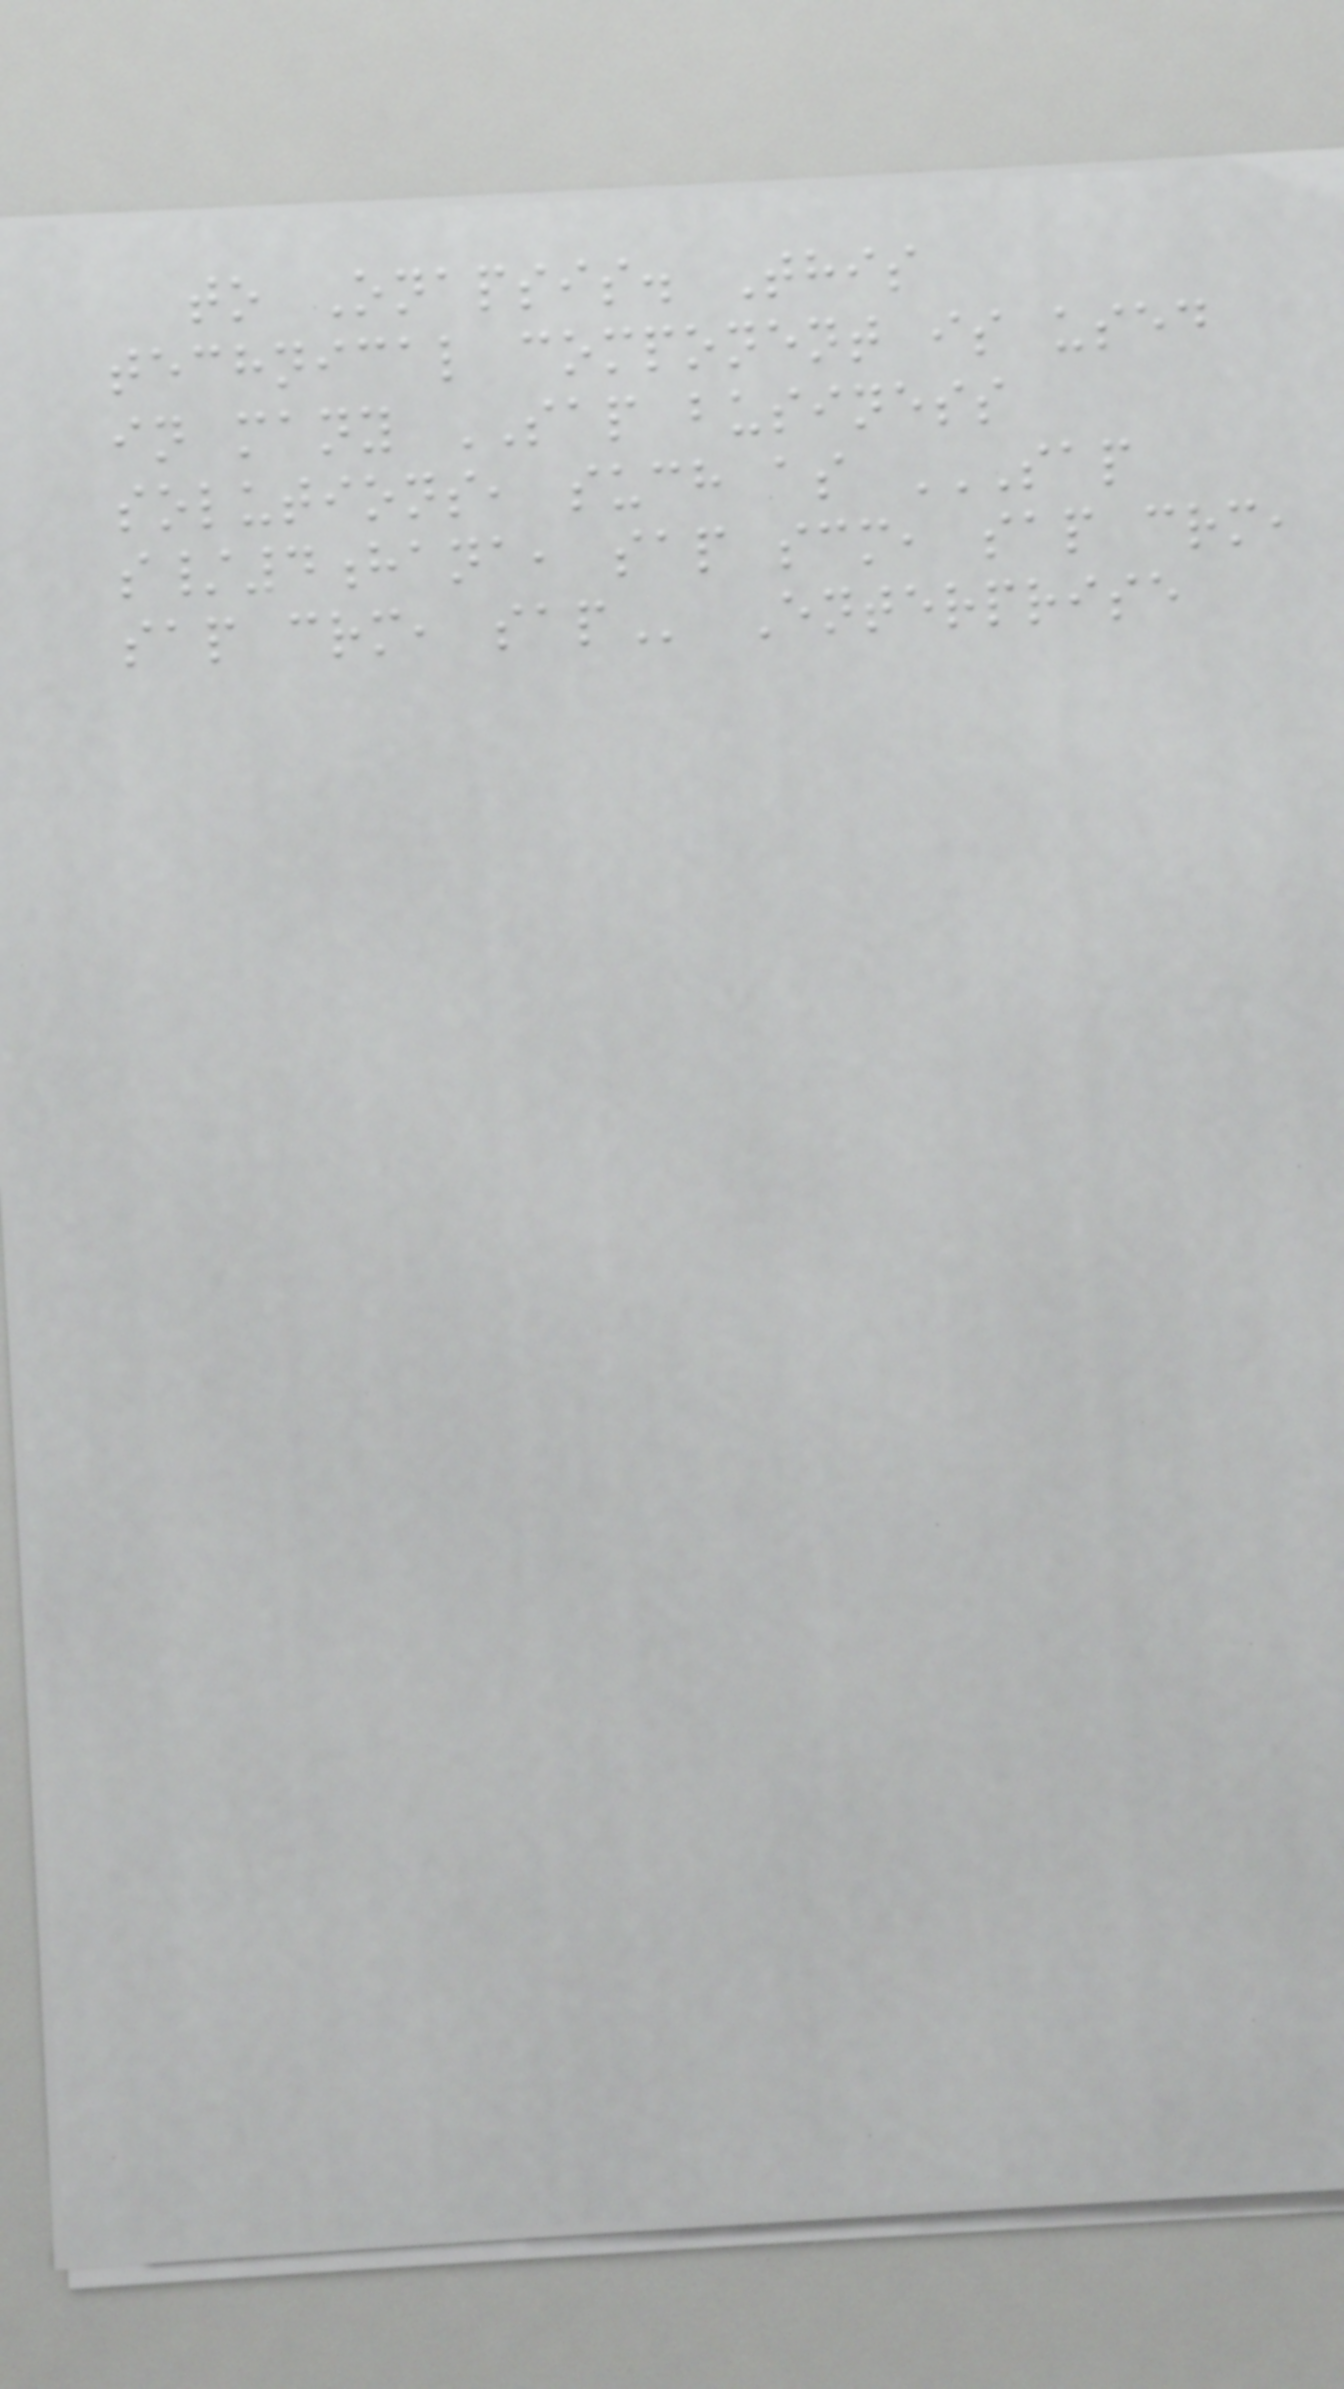to Onapsis. This
technical component is used
in many SAP business
solutions, such as SAP
S/4HANA, SAP SCM, SAP CRM,
SAP CRM, SAP Enterprise
